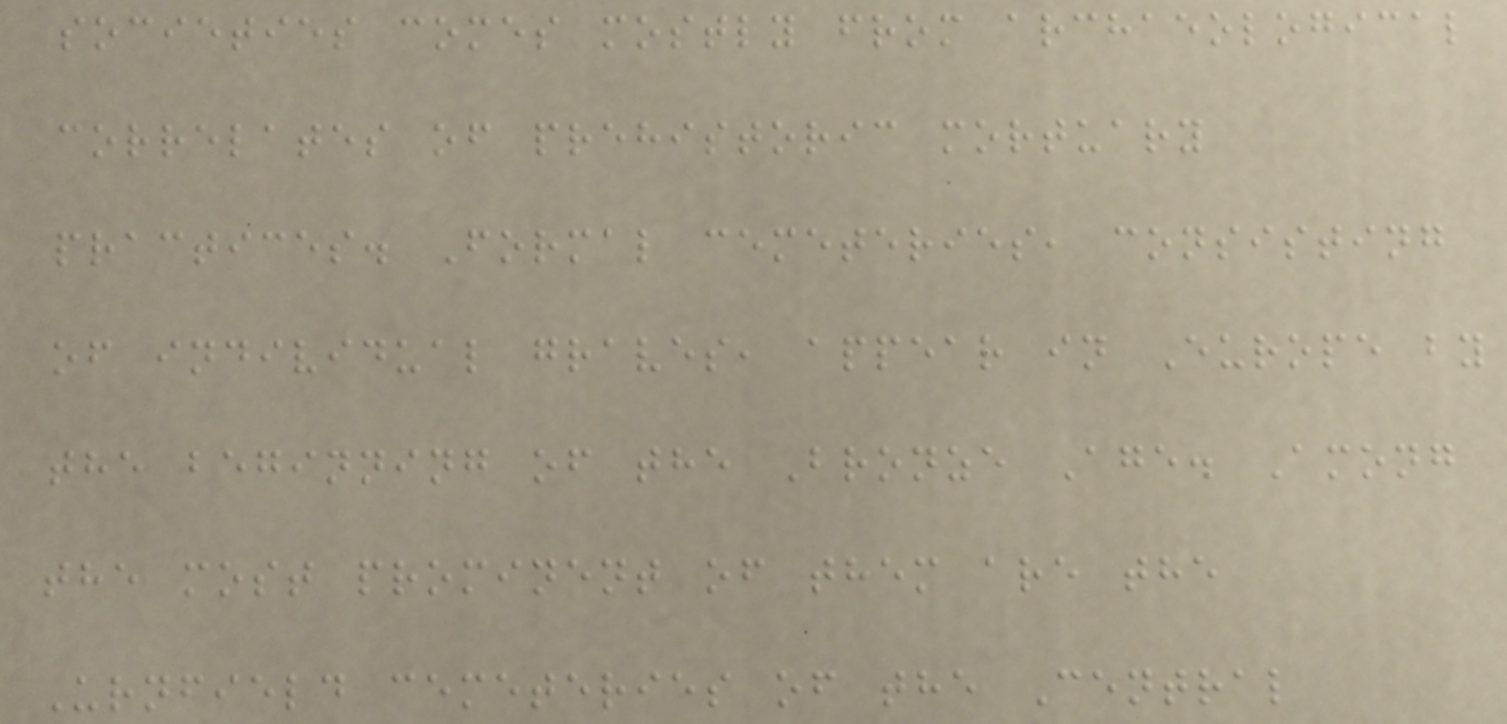societies comes mostly from archaeological
correlates of prehistoric mortuary
practices. Formal cemeteries, consisting
of individual graves, appear in Europe by
the beginning of the Bronze Age. Among
the most prominent of them are the
Urnfield cemeteries of the Central
